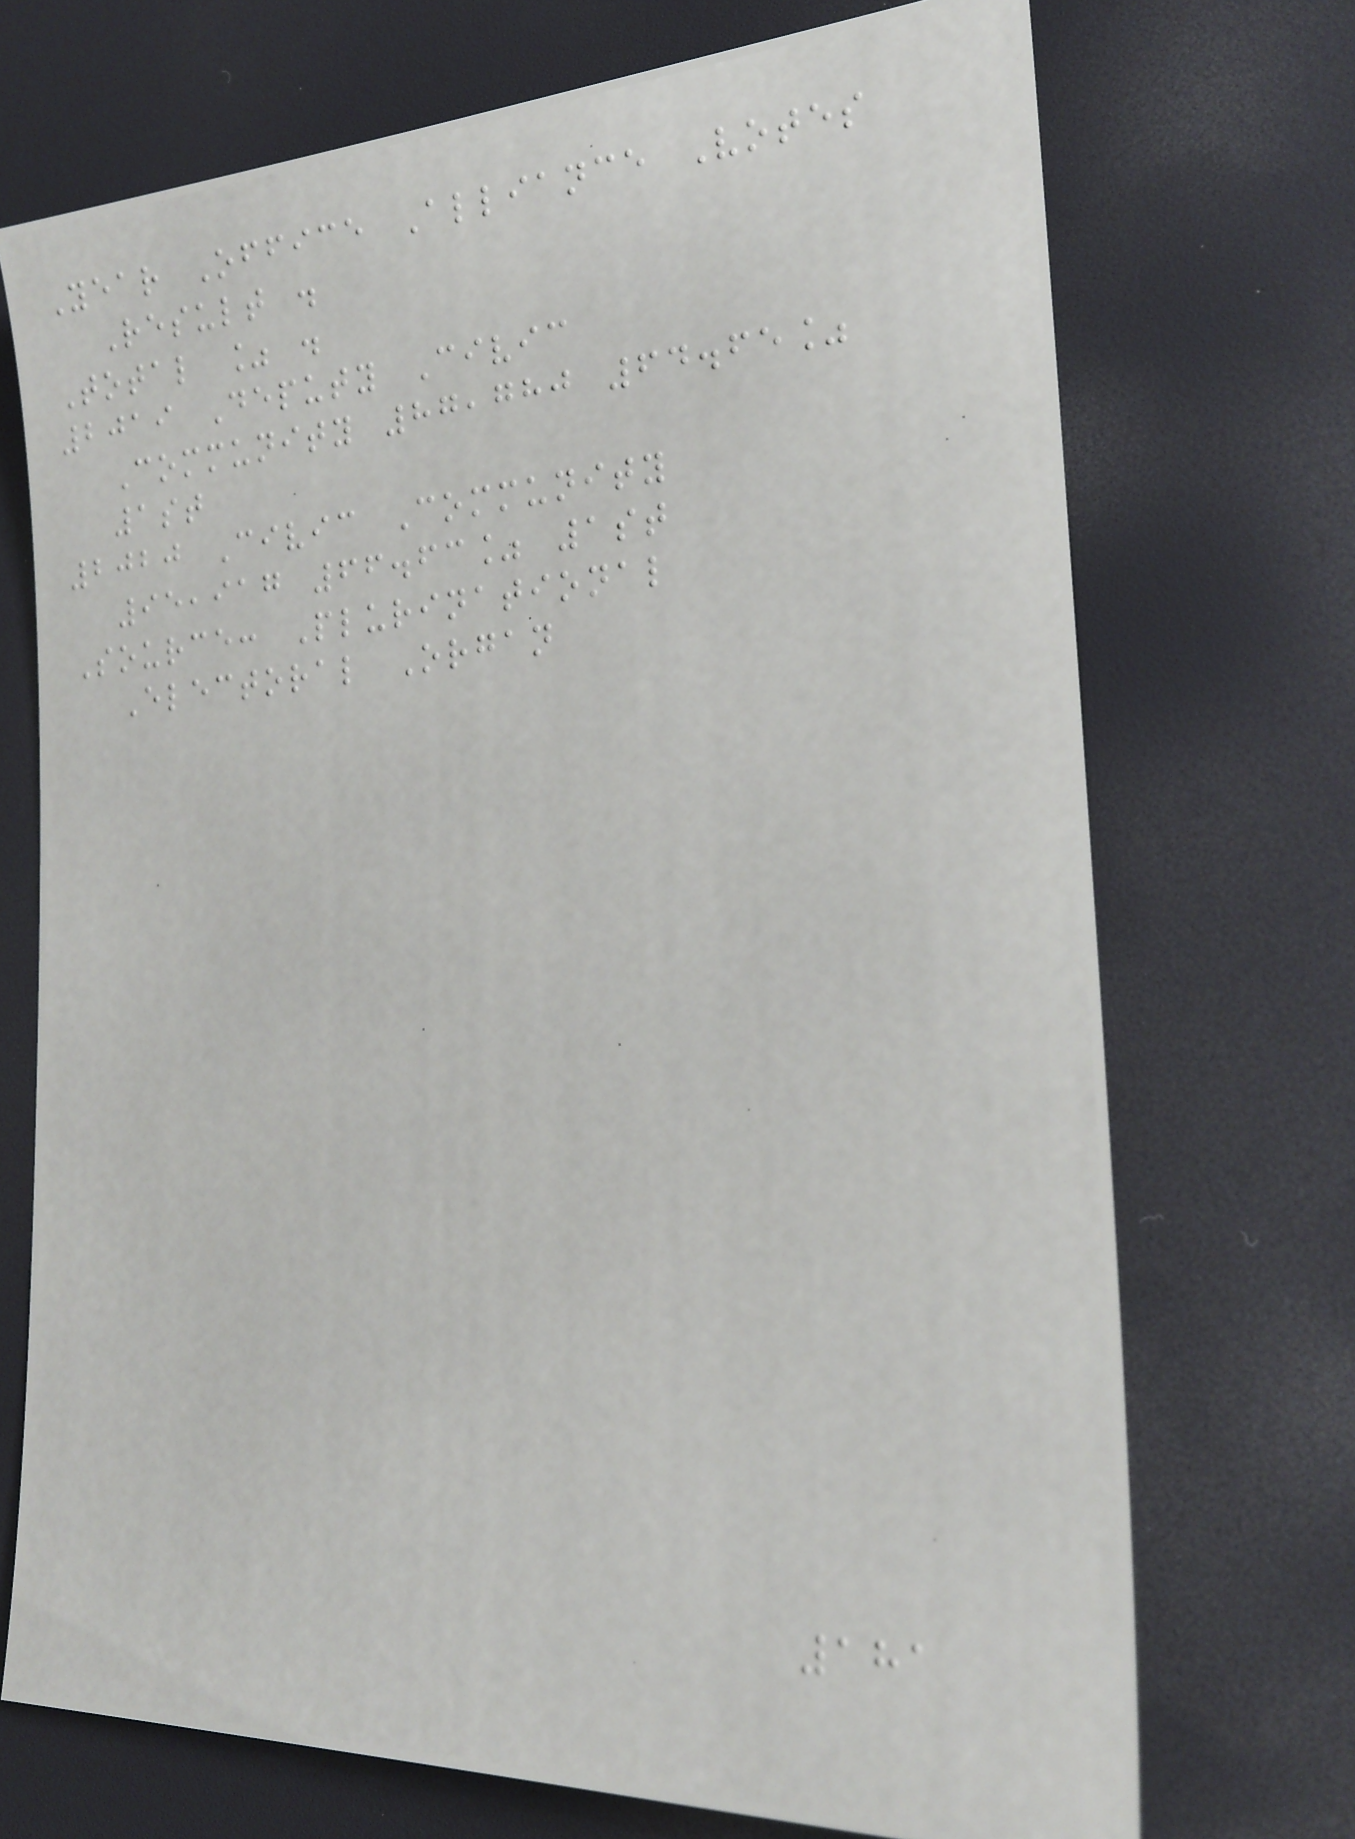Year Office Alliance Votes
Result .
Total % .
2019 Deputy Civic
Community 87,780 64.65%
1st
2020 Civic Community
95,917 66.63% 1st
Source: Plurinational
Electoral Organ
181
